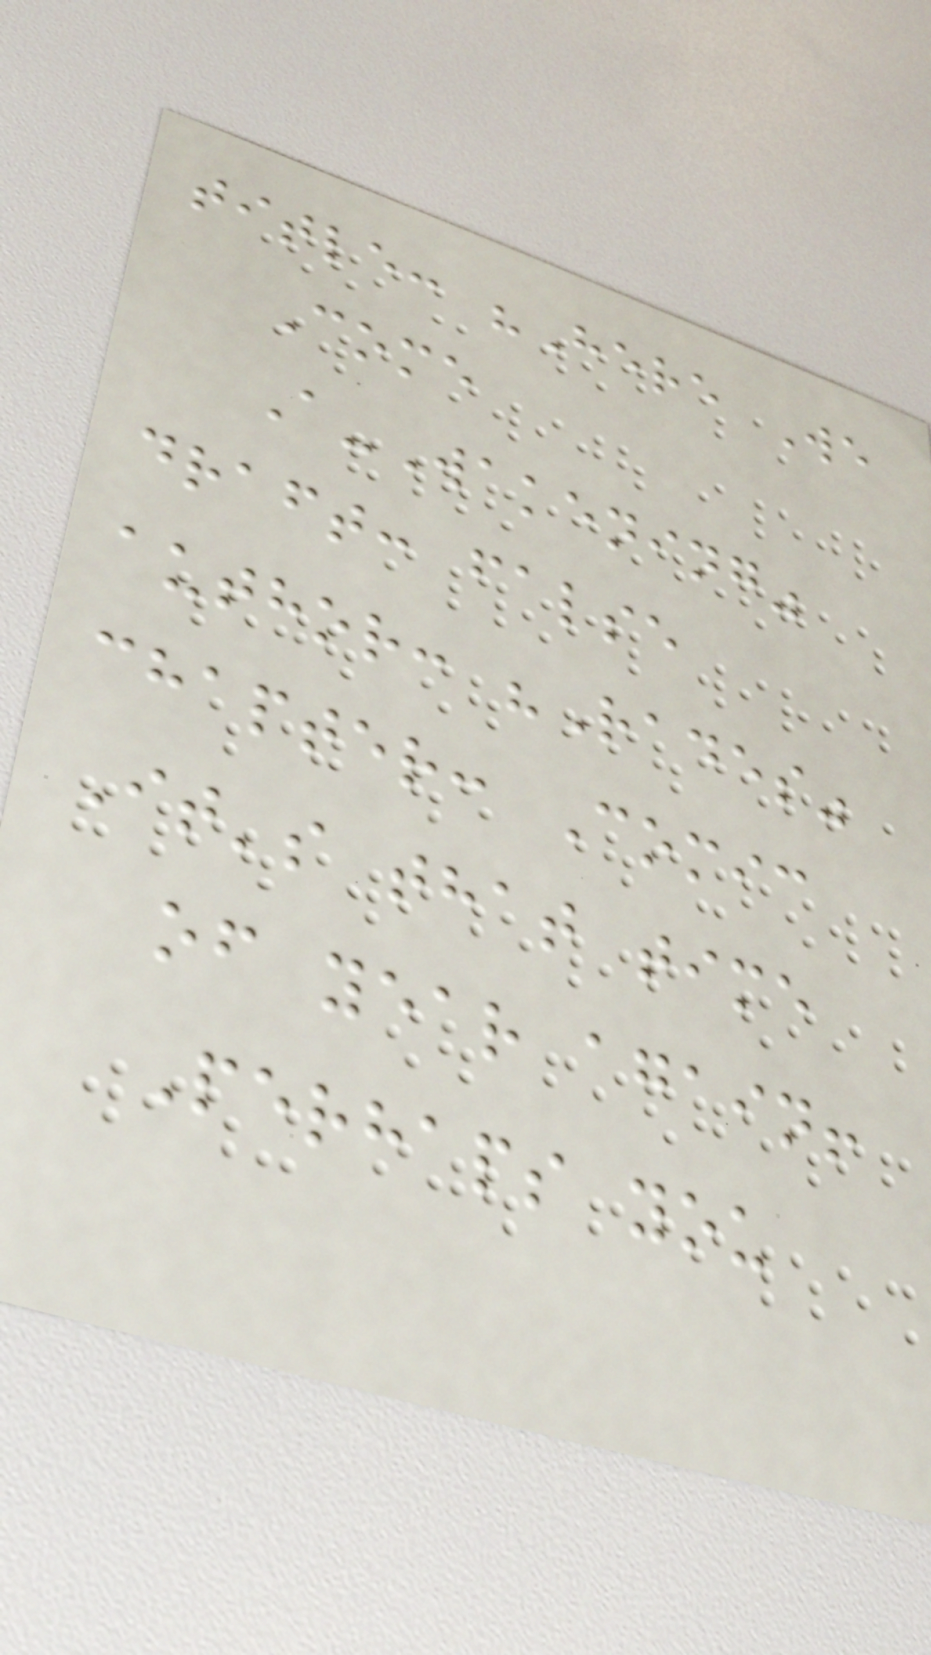title: "Here We
Come
A-Wakening"
draft: false
author: "Rades"
chapter: Comic
It's that time
of year again!
Perhaps you
